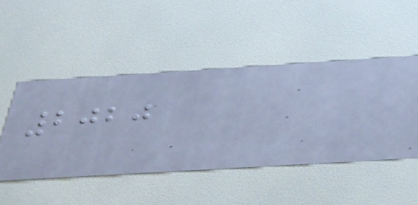2020
